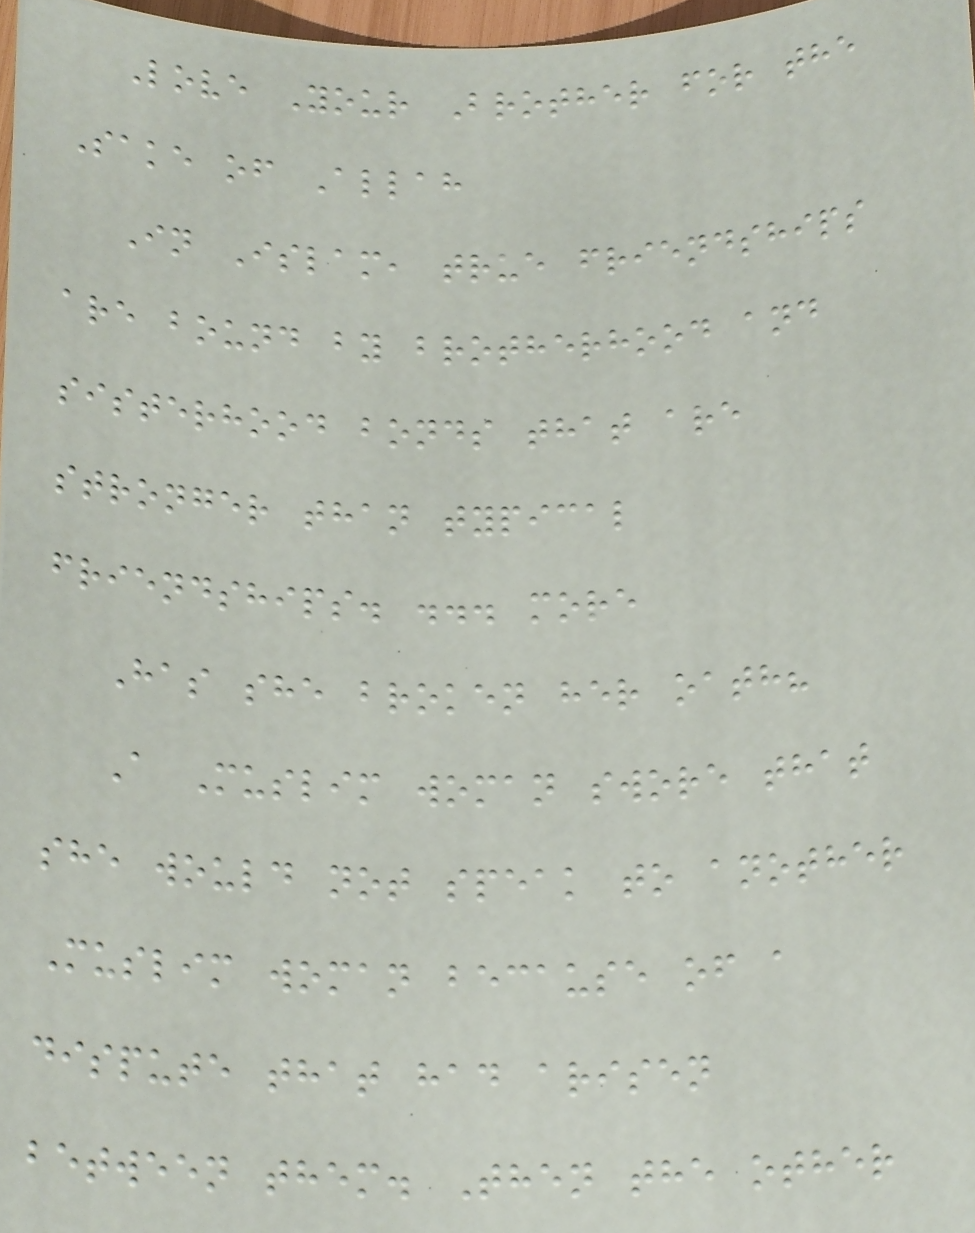Love Your Brother for the
Sake of Allah
In Islam, true friendships
are bound by brotherhood and
sisterhood bonds that are
stronger than typical
friendships. ... more
Has she broken her oath?
A Muslim woman swore that
she would not speak to another
Muslim woman because of a
dispute that had arisen
between them. Then the other
